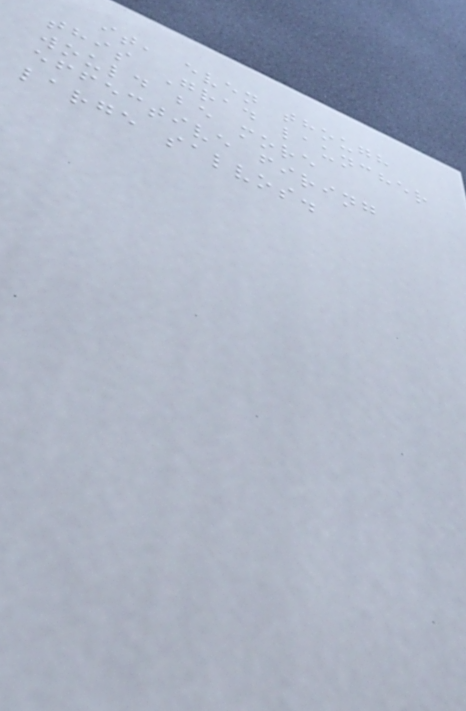it, even though
this Grad launcher
would be more
effective firing
large salvos.
